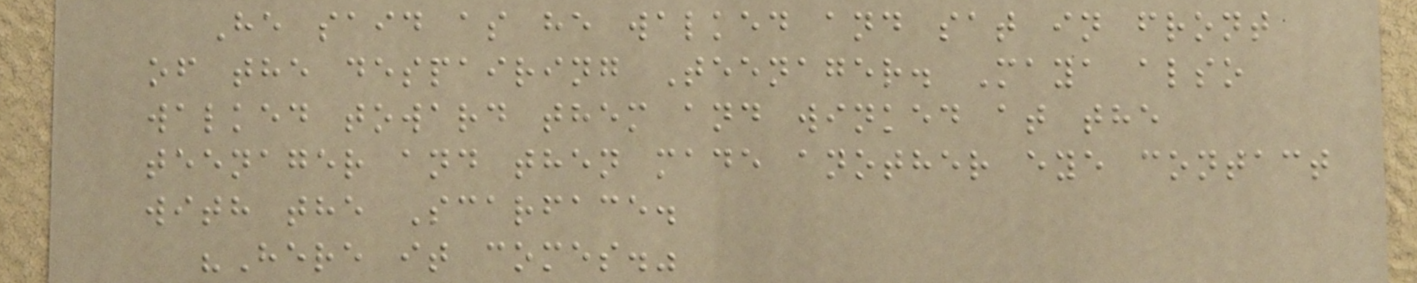He said as he walked and sat in front
of the despairing Teenager. Maya also
walked toward them and winked at the
teenager and then made another eye contact
with the Scarface.
"Here it comes."
